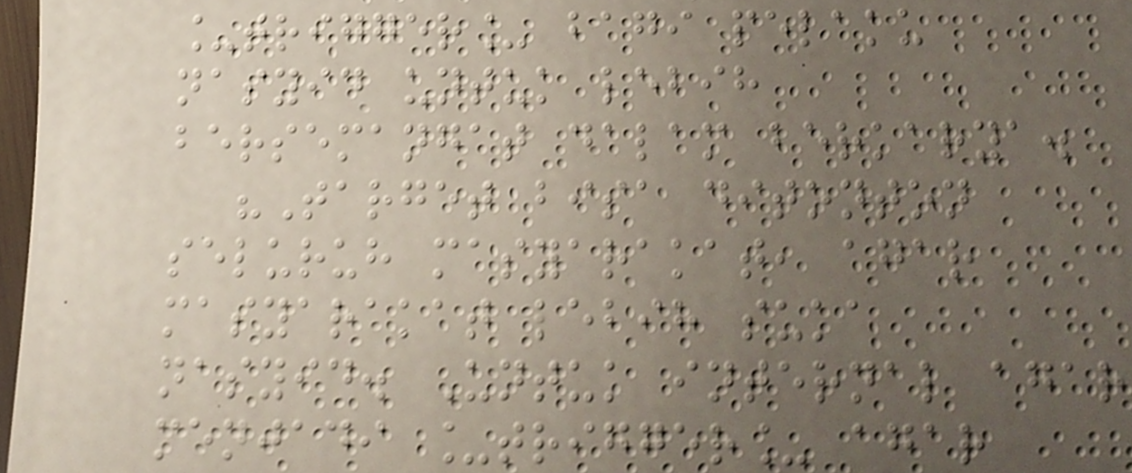_trigger_ bagi pelaku
nasyid untuk lebih
bersemangat dalam berkarya.
"Target bisa ditonton
seluruh masyarakat, agar
masyarakat lebih suka
nasyid. Untuk internal agar
menjadi _trigger_ agar
